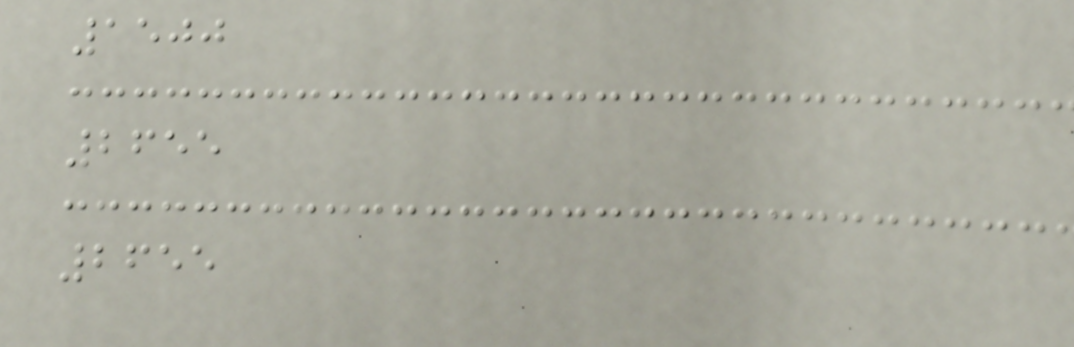1500
2655
2655
